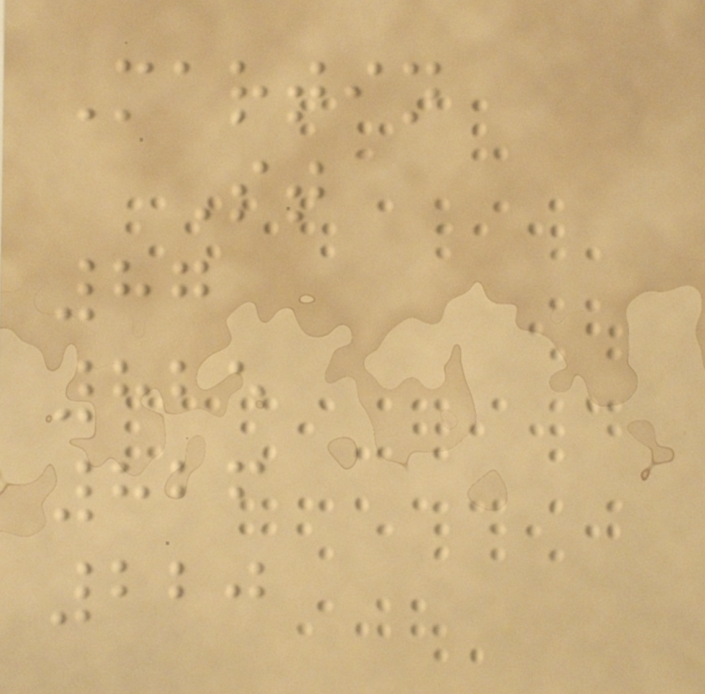Martin
St
87
825
826
220
